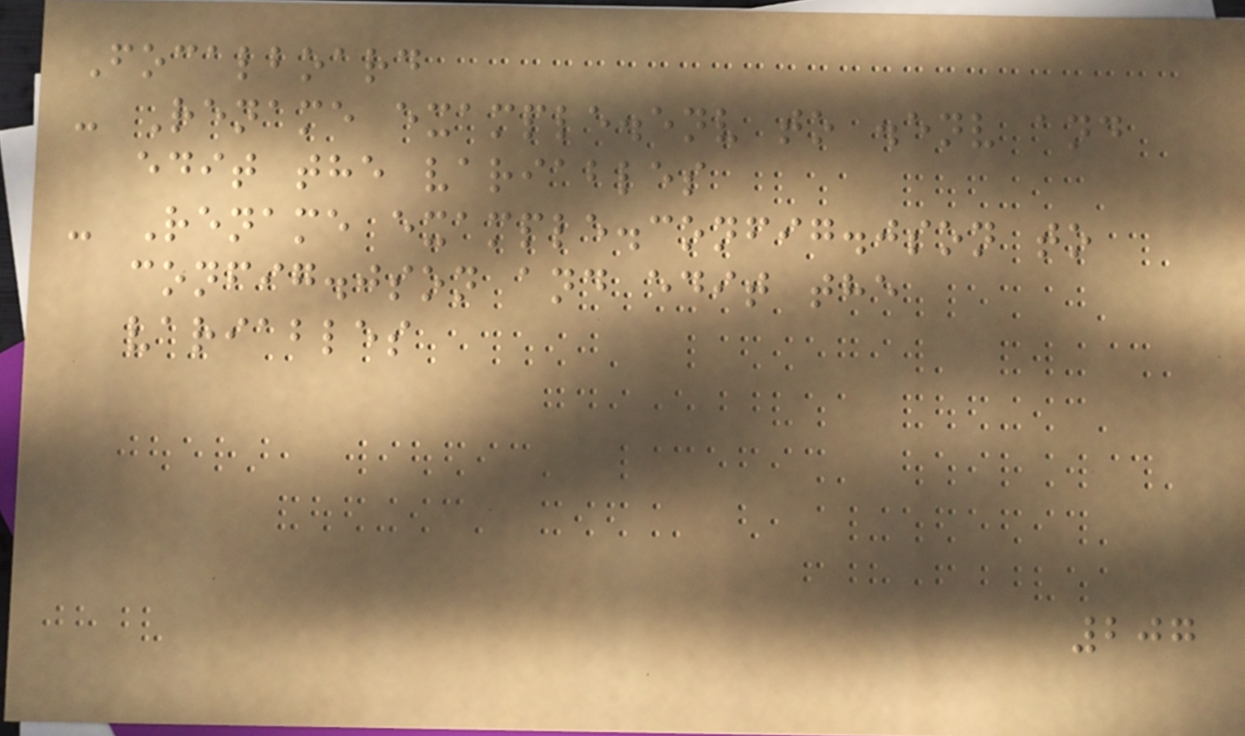Focalboard
- Rename example.env to .env and
edit the variables
- Rename example.config.json to
config.json and edit the
variables
207
